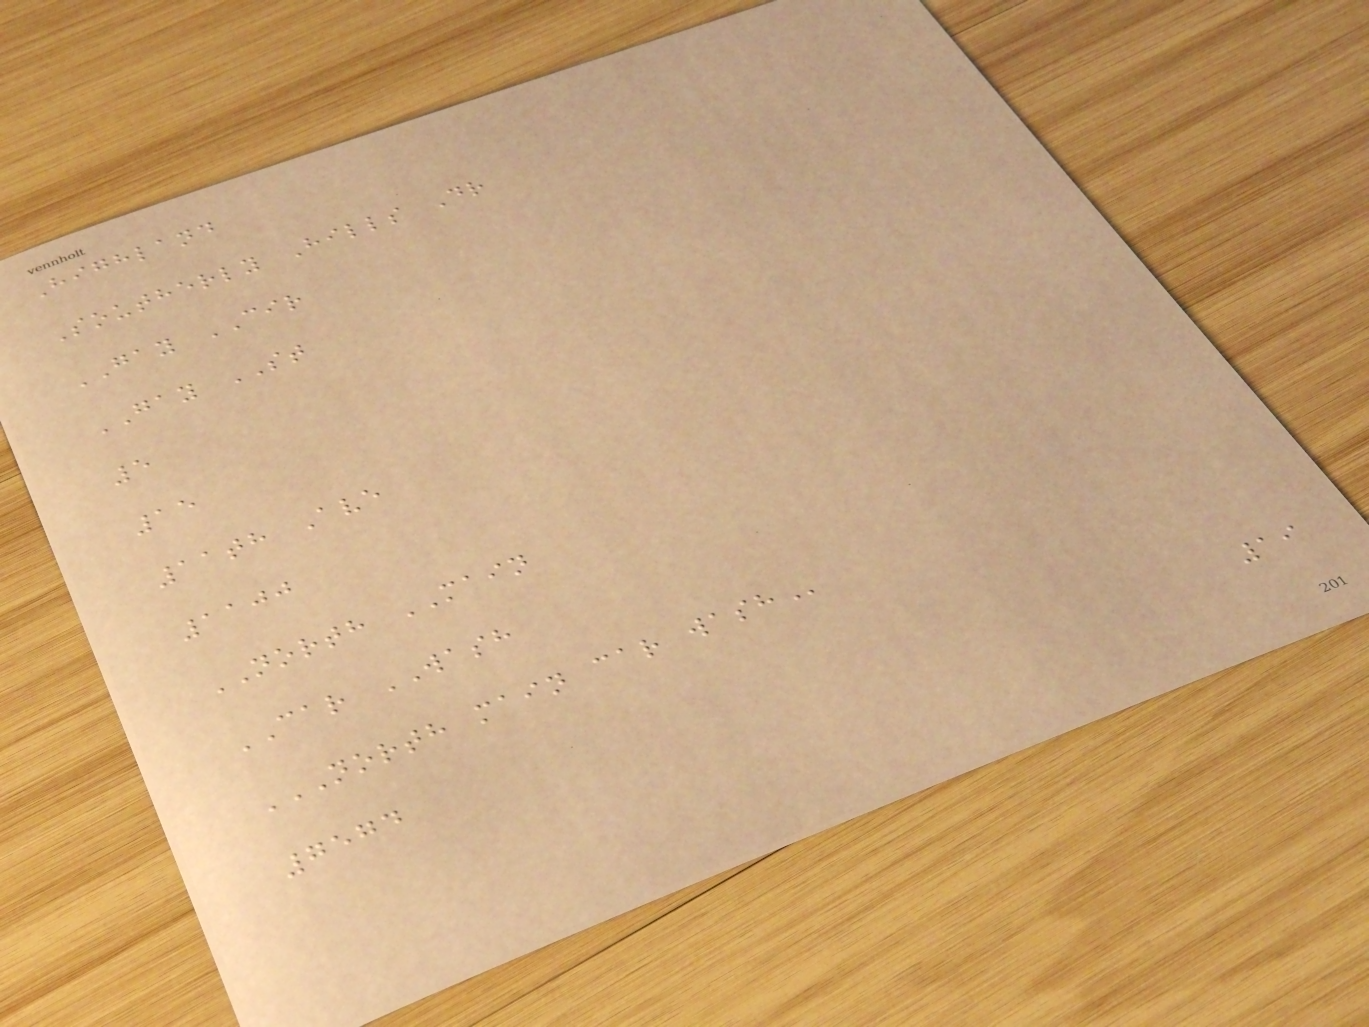Highland
Southerly Hills Dr
GAY CIR
GAY ST
5
15
11th Ave
1100
NORTH MAIN
CAR WASH
NORTH MAIN CAR WASH
7574
19
